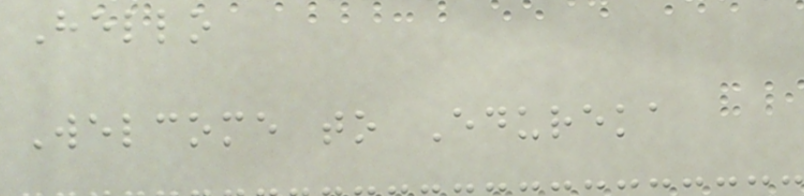Hello
Welcome to Edureka
